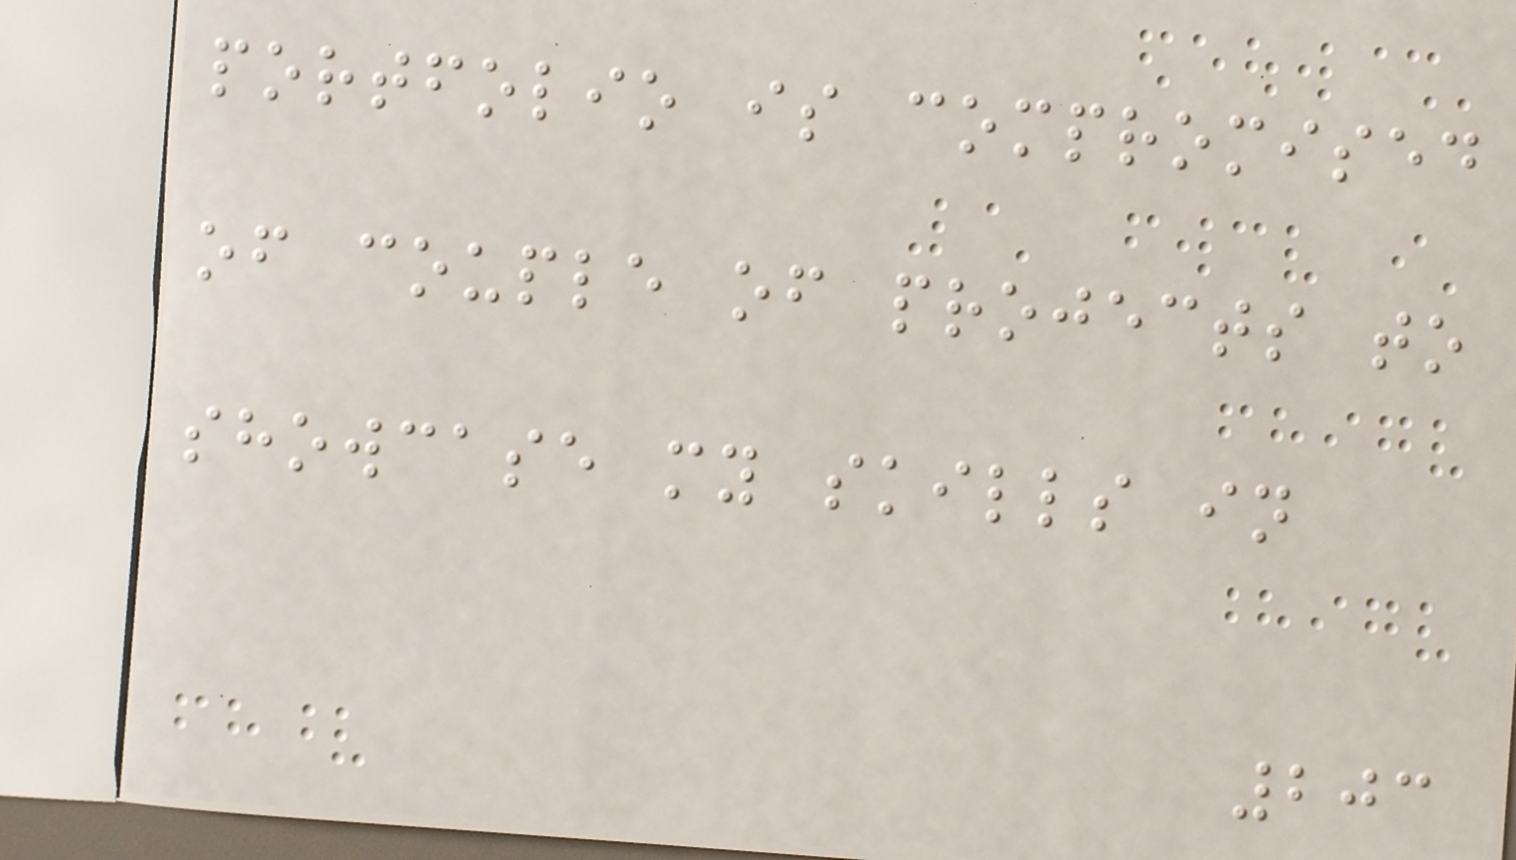portfolio is compromised
of couple of projects to
showcase my skills in
203
